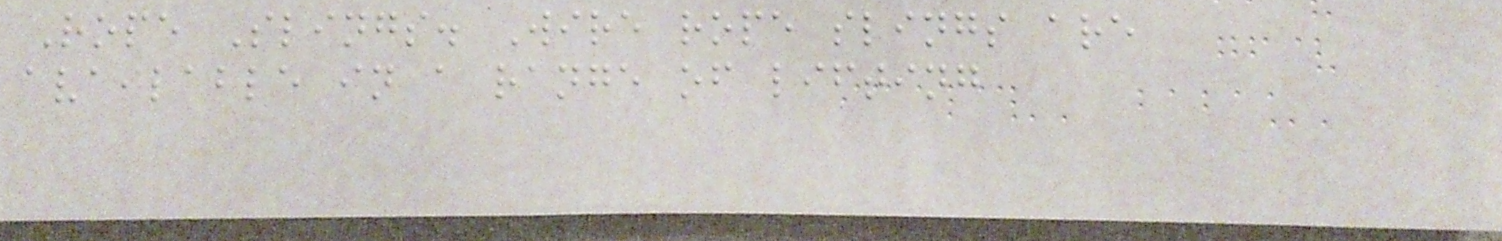Rope Slings. Wire rope slings are
available in a range of lifting
